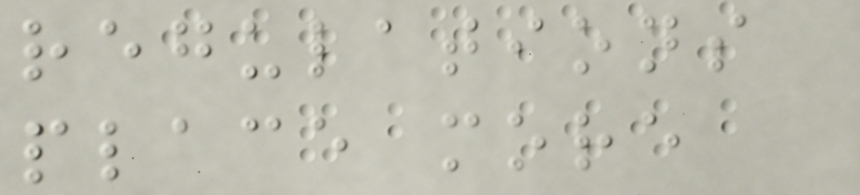regulations
place more
